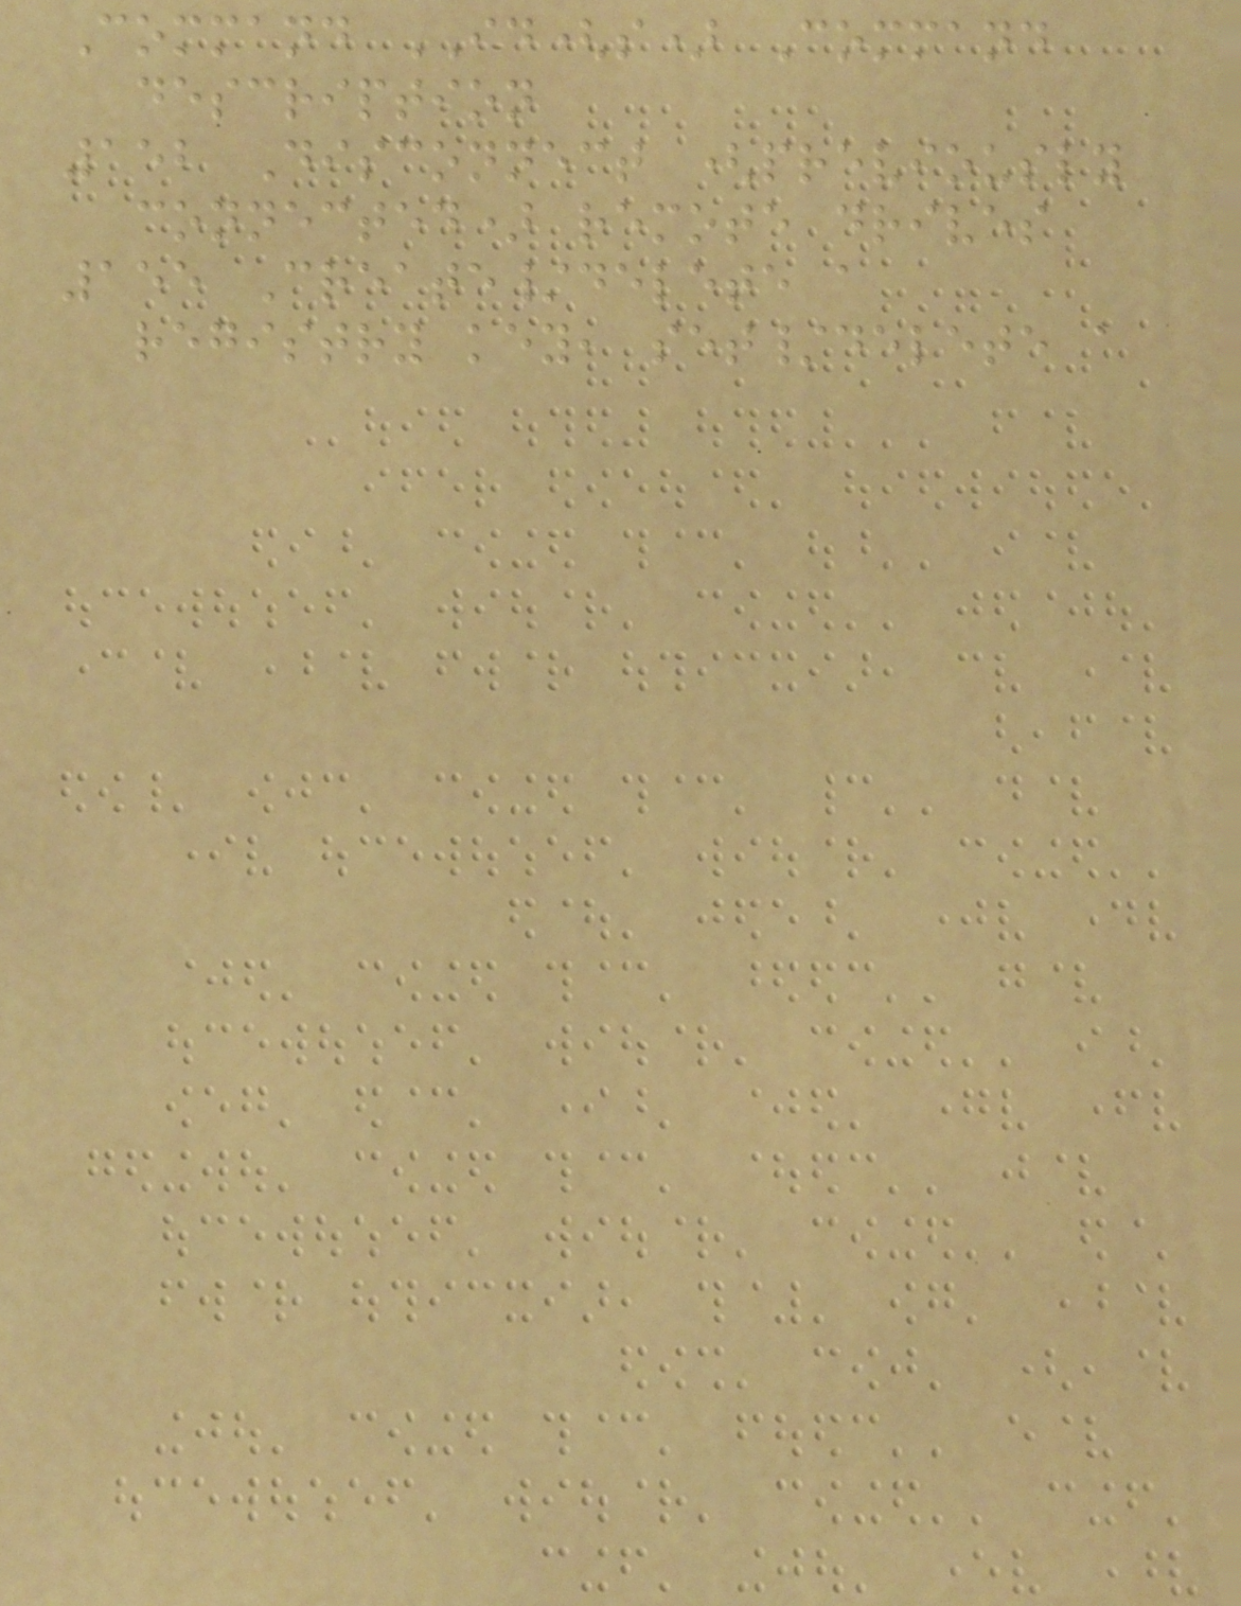Command ID(s) Command
description
152 Disconnect (previously
connected) remote drives
155 Create/delete a
registry key, set/delete a
